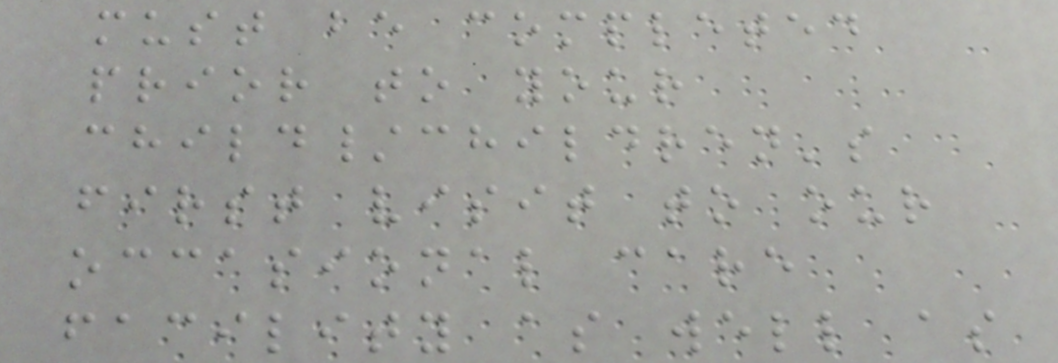must be completed
prior to your
child/children's
first visit to our
occasional care
facility as well as
